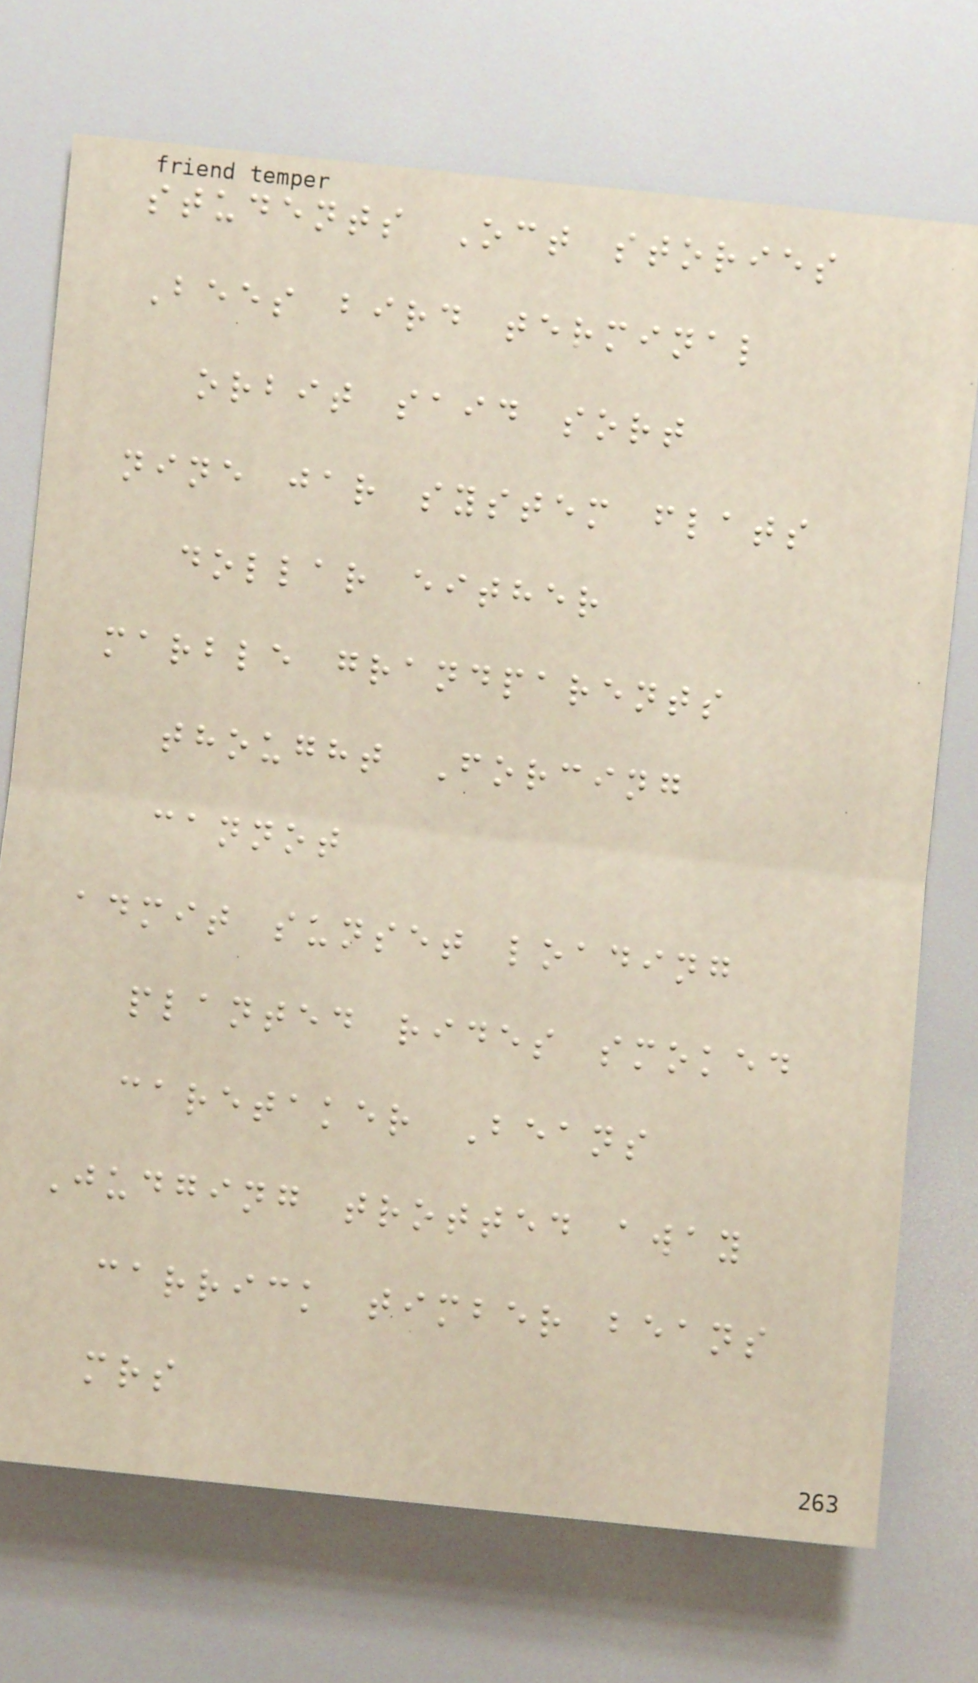students Oct stories
Bees bird terminal
orbit said sort
nine jar system flats
dollar either
marble grandparents
thought Forcing
cannot
admit sunset loading
planted rides smoked
caretaker Beans
Judging trotted away
carrick timber beans
mrs
